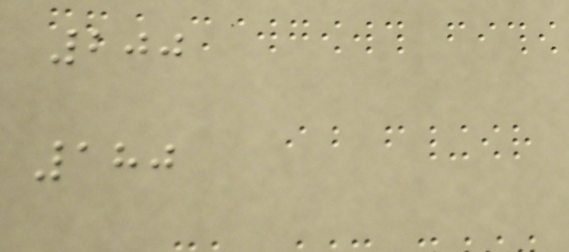200
180
